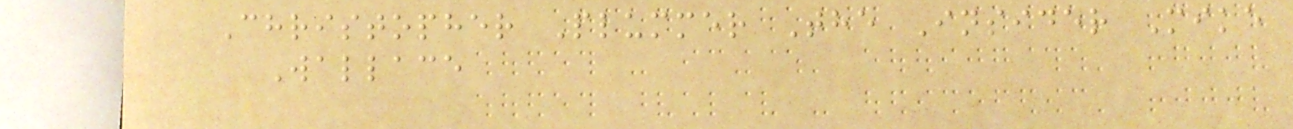Christopher Plummer The Insider Mike
Wallace
